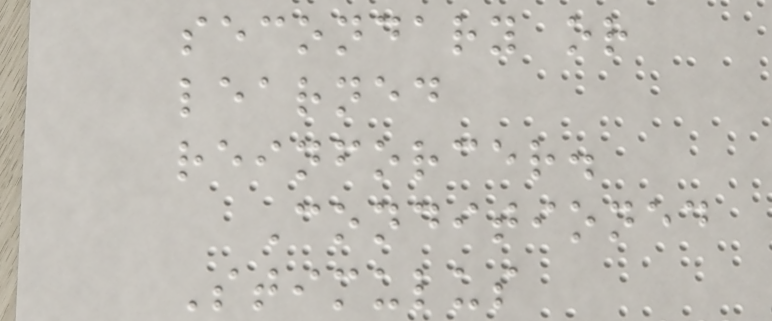secondary or
learned
reinforcer.
Conditioned
Stimulus
